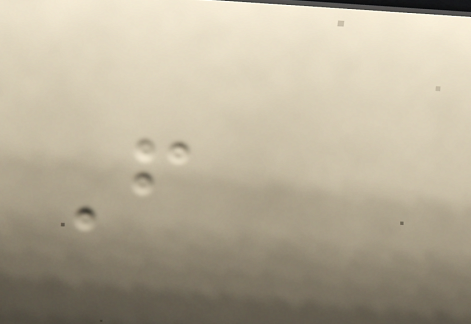F
